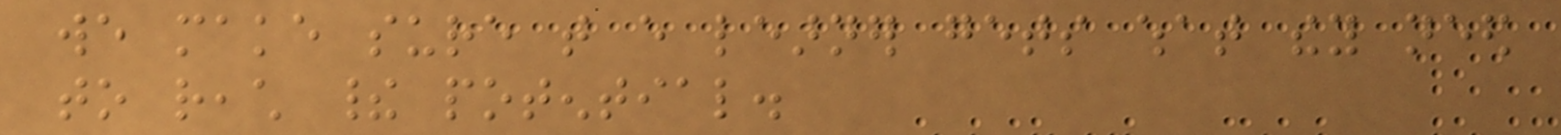we make sure that every learner gets what they need
to reach their potential.
